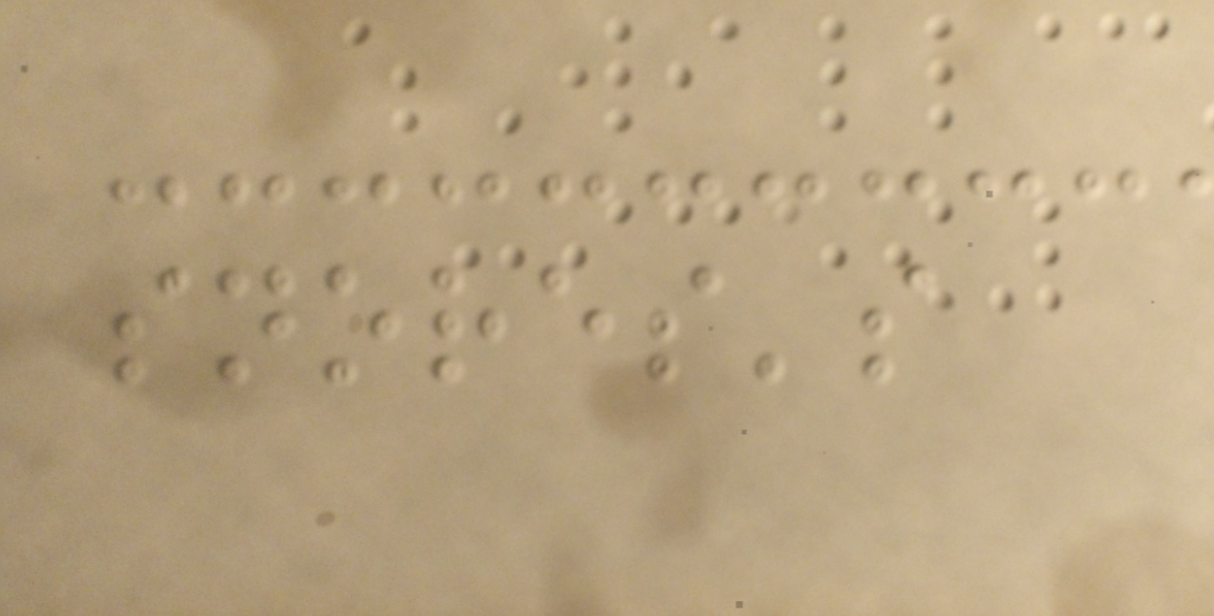snores's
